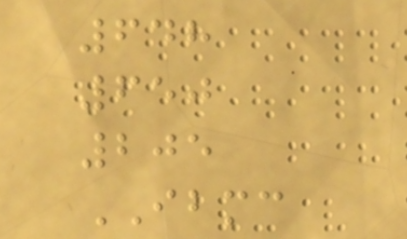648
650
205
IBMC
